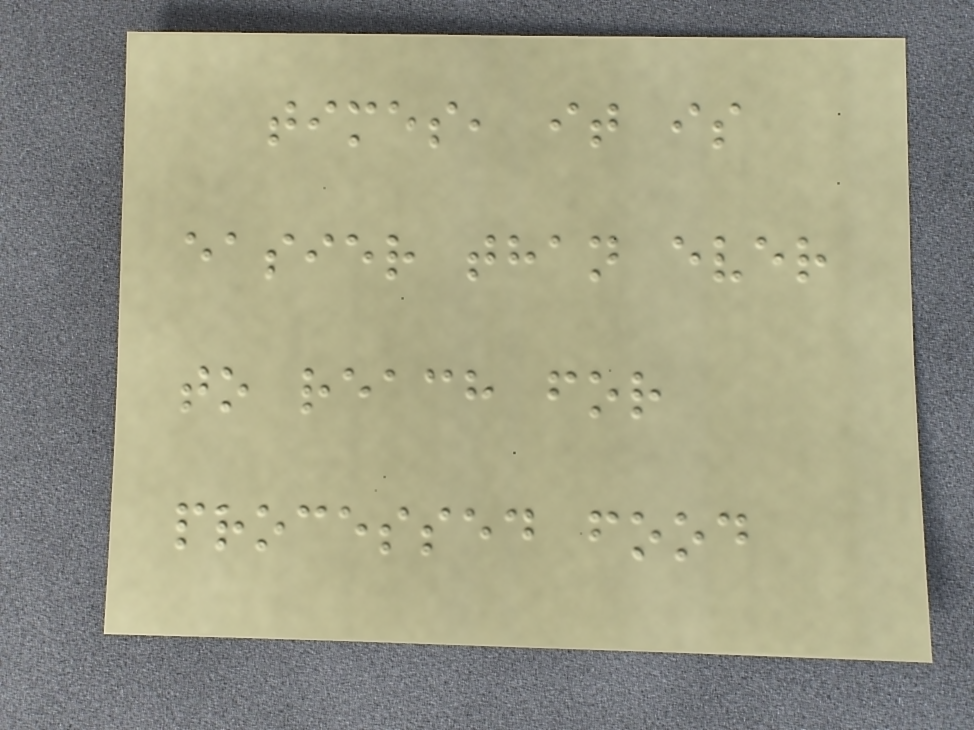times, it is
easier than ever
to reach for
processed food
